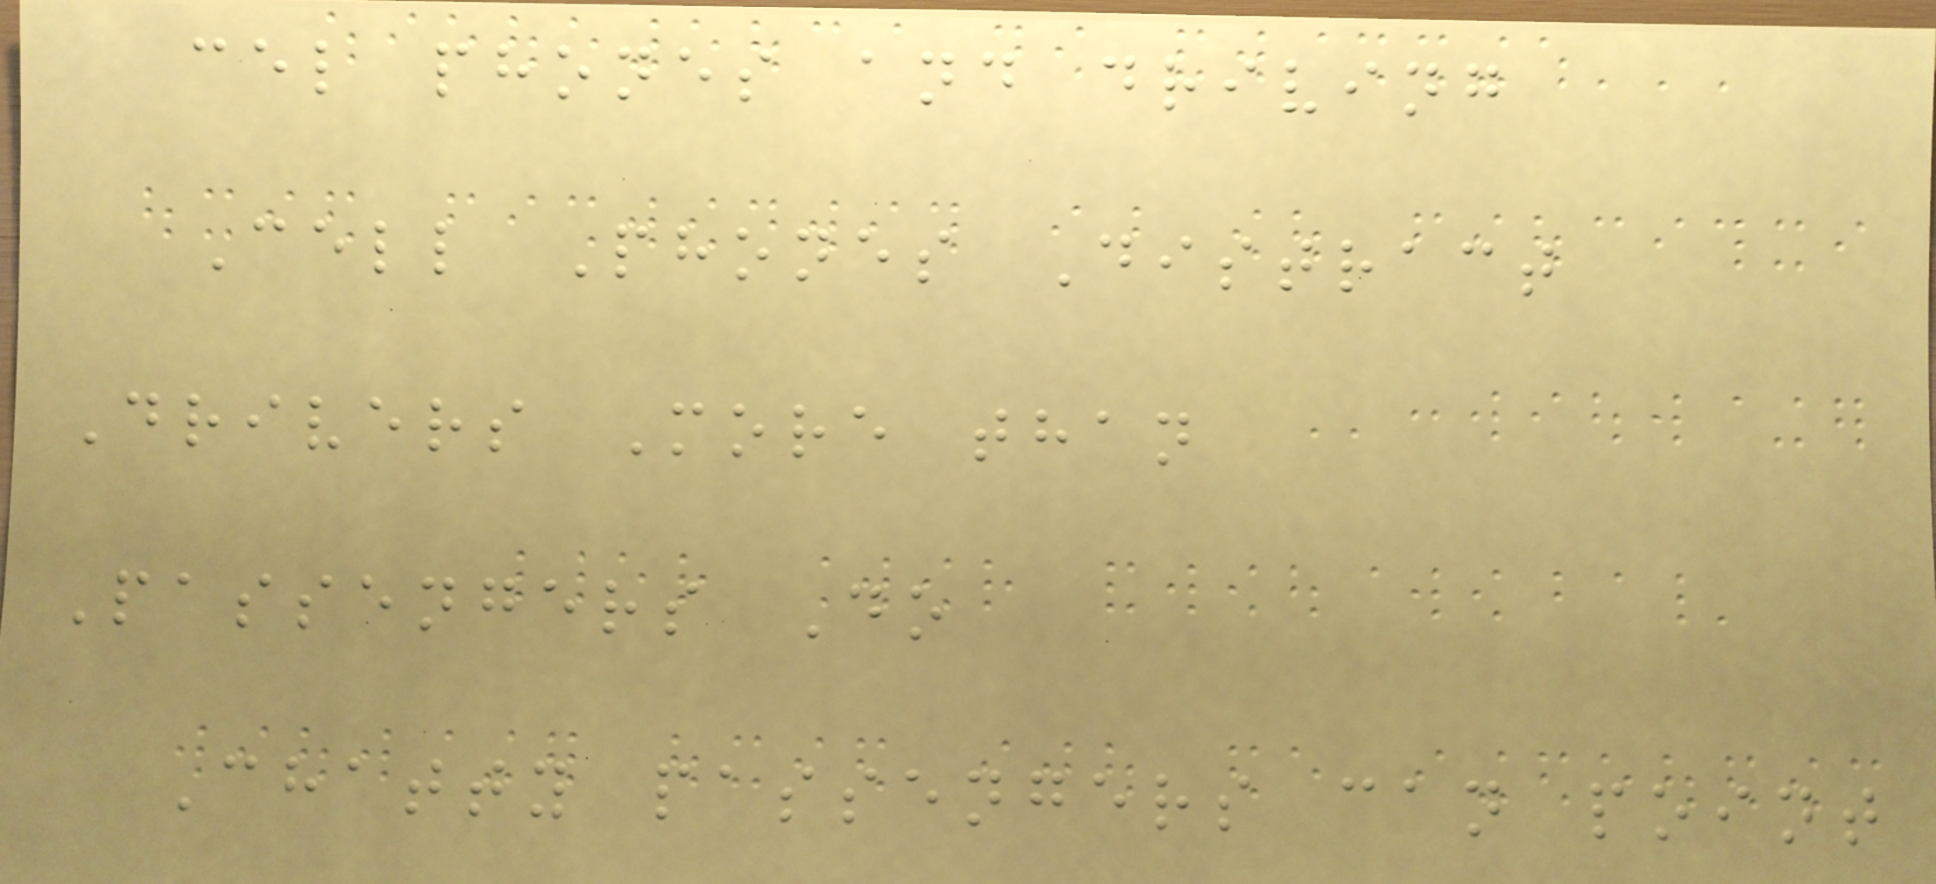cel phones and driving
Cell Phones Distract
Drivers More than
Passengers Do
Chatty passengers can point
